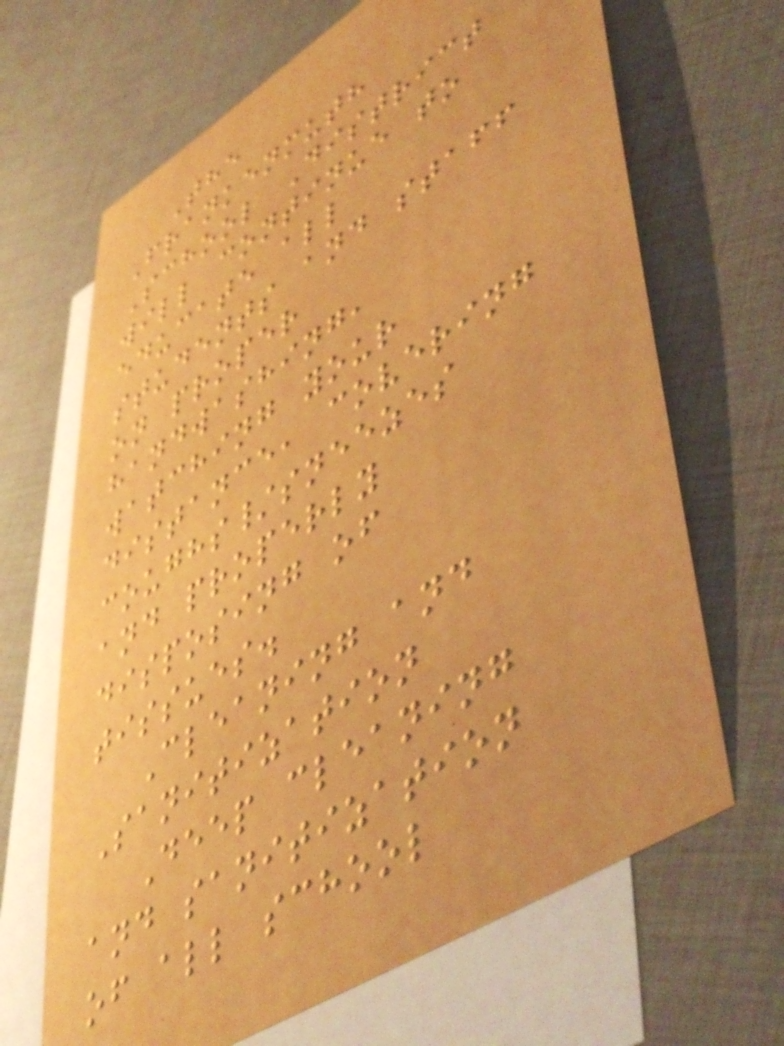The
Frankenmuth
School District
will continue to
educate all
students and staff
on proper
handwashing,
watching your
distance, covering
coughs/sneezes
and properly
disposing of
tissues.
Cleaning and
Sanitization
Deep cleaning
and sanitization
of all school
